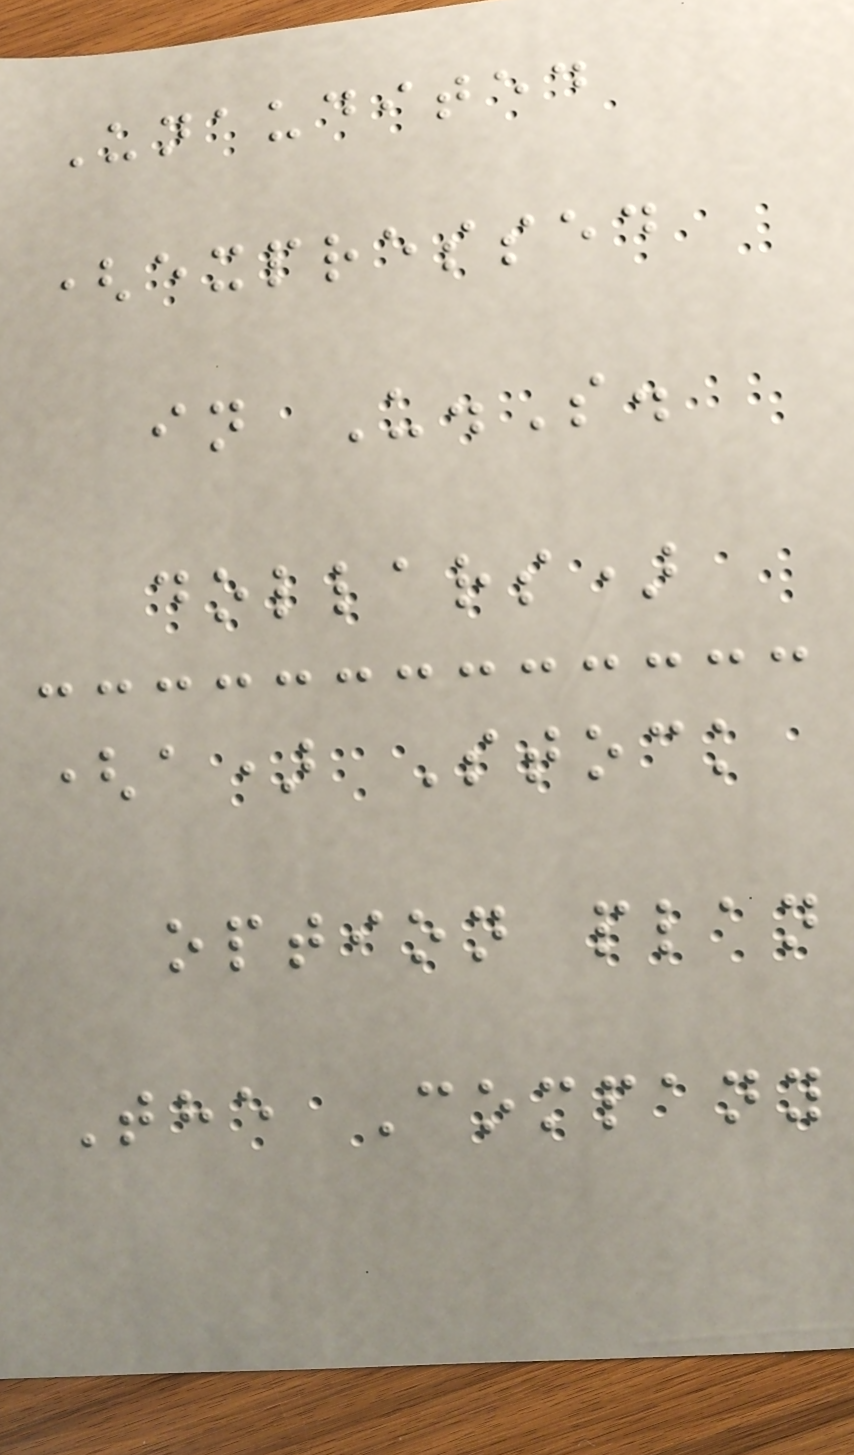Unaudited
(expressed
in U.S.
dollars)
(a) Stock
option plan
The Company
